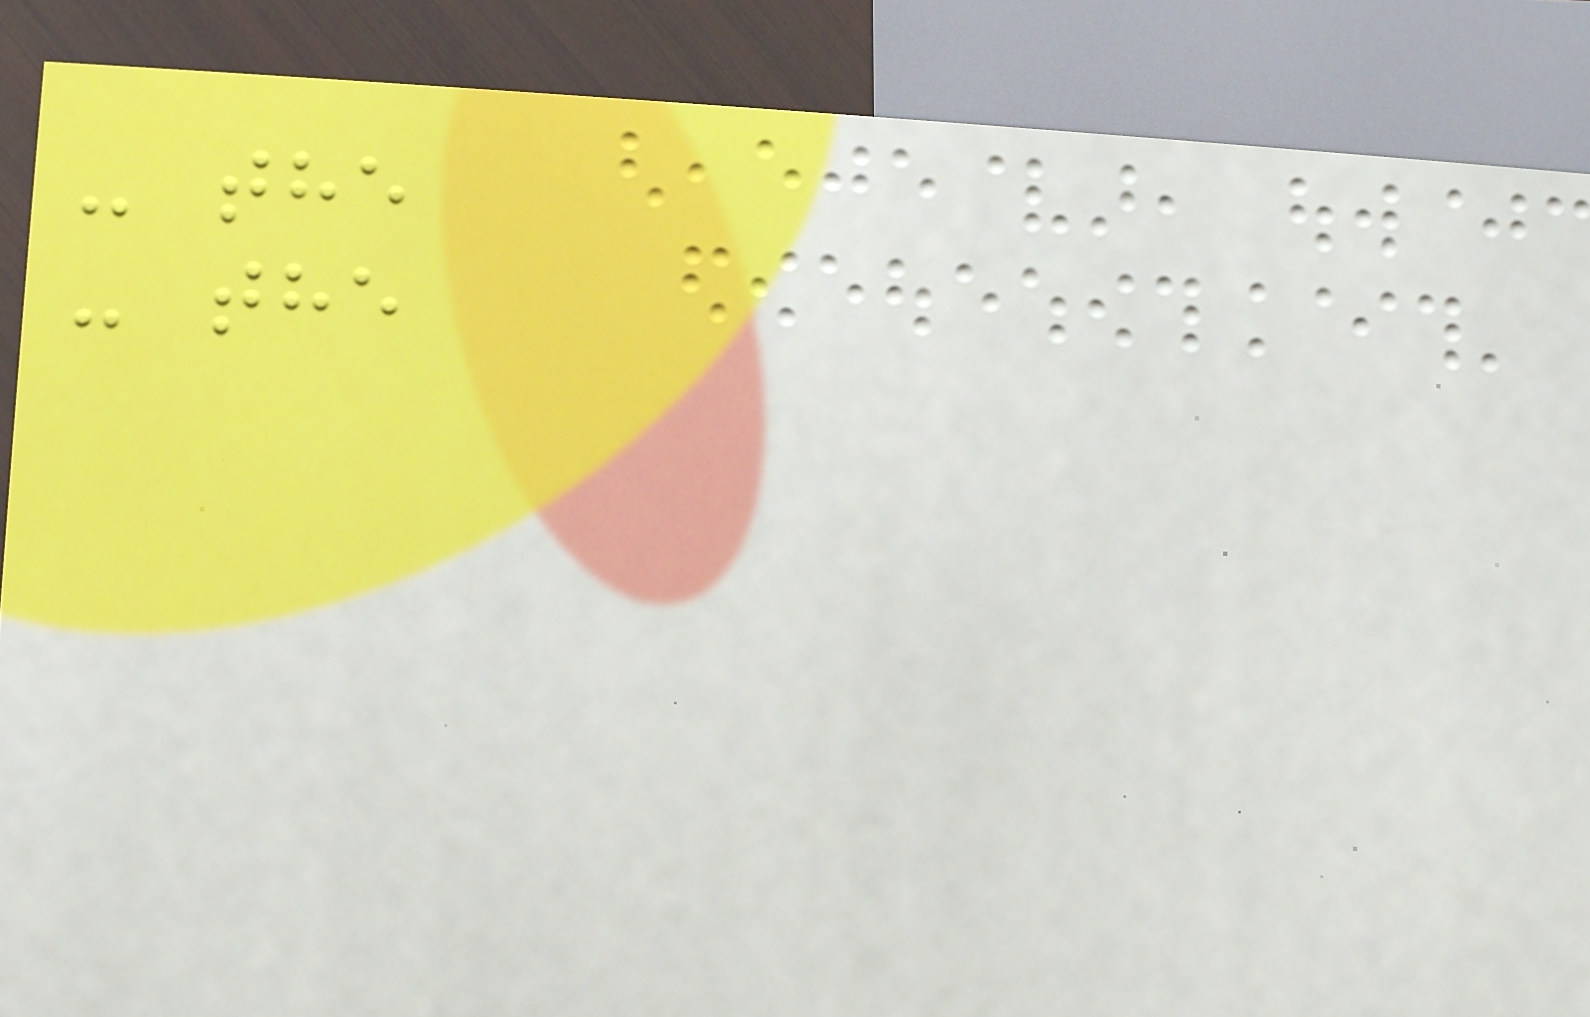- the
- the
